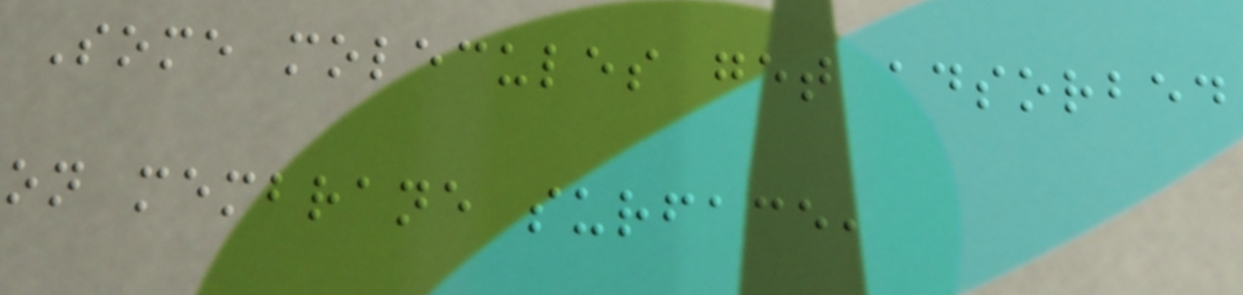Some molecules get adsorbed
on membrane surface,
